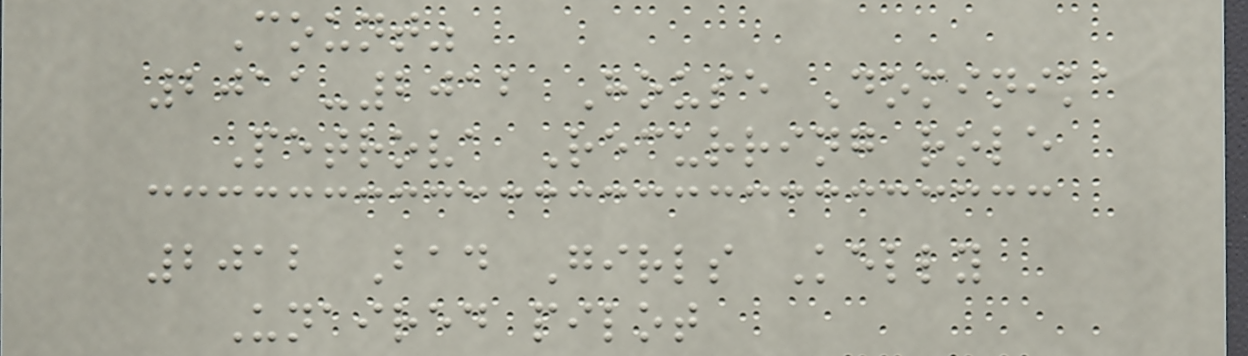Count"
2011-2012 House Dominika
Petrova Recurring role
2012 Bad Girls Kelly
Unaired pilot
